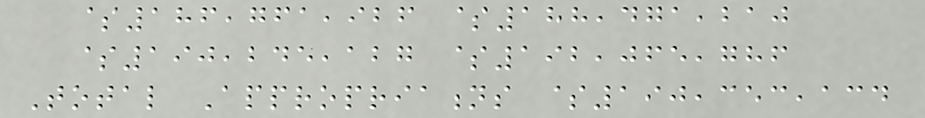$186,761,926 $188,471,210
$190,245,127 $192,065,786
Total Appropriations $190,353,134
